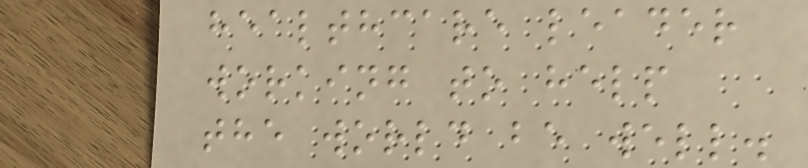healthcare leader
working to help
the world be well.
